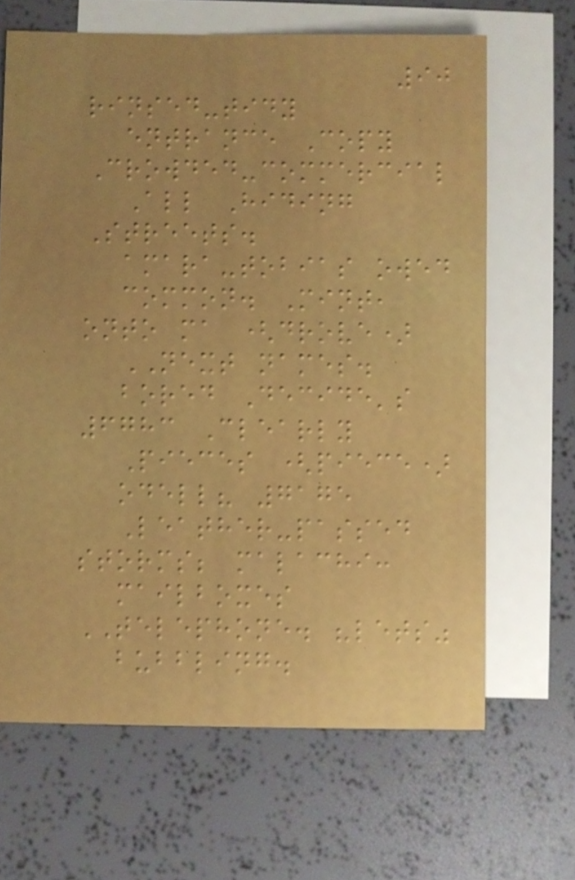90
rinsed-tidy
entrance Copy
Crowded-commercial
All Hiding
Streets.
amara-tobias owed
common. Mint,
onto ma (drove)
NEXT names.
bored Decide's
6783 Clearly
Pieces (piece)
odell? 7175
Leather-passed
storms; malachi:
mailboxes
TELEPHONE. "lets"
bubbling.
